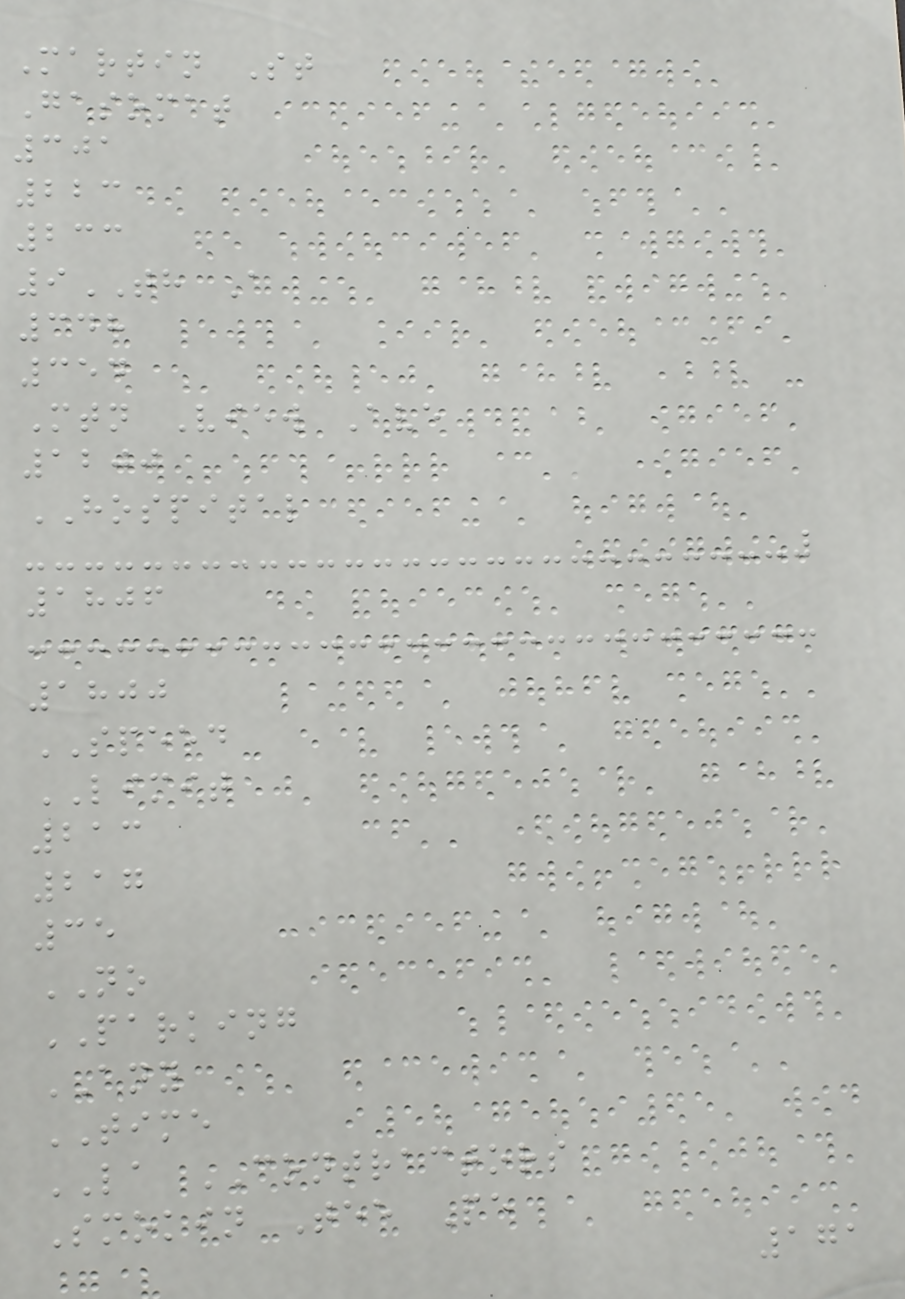Martin St
Gasomat
301
223
233
9TH A
348
354
Mtn View Ave
1200
HOSPITAL
1806
1800
SPEED
LIMIT
213
217
35
NO
PARKING
ANY
TIME
LA CONTRACTORS
Smokin Tee Pe
171
